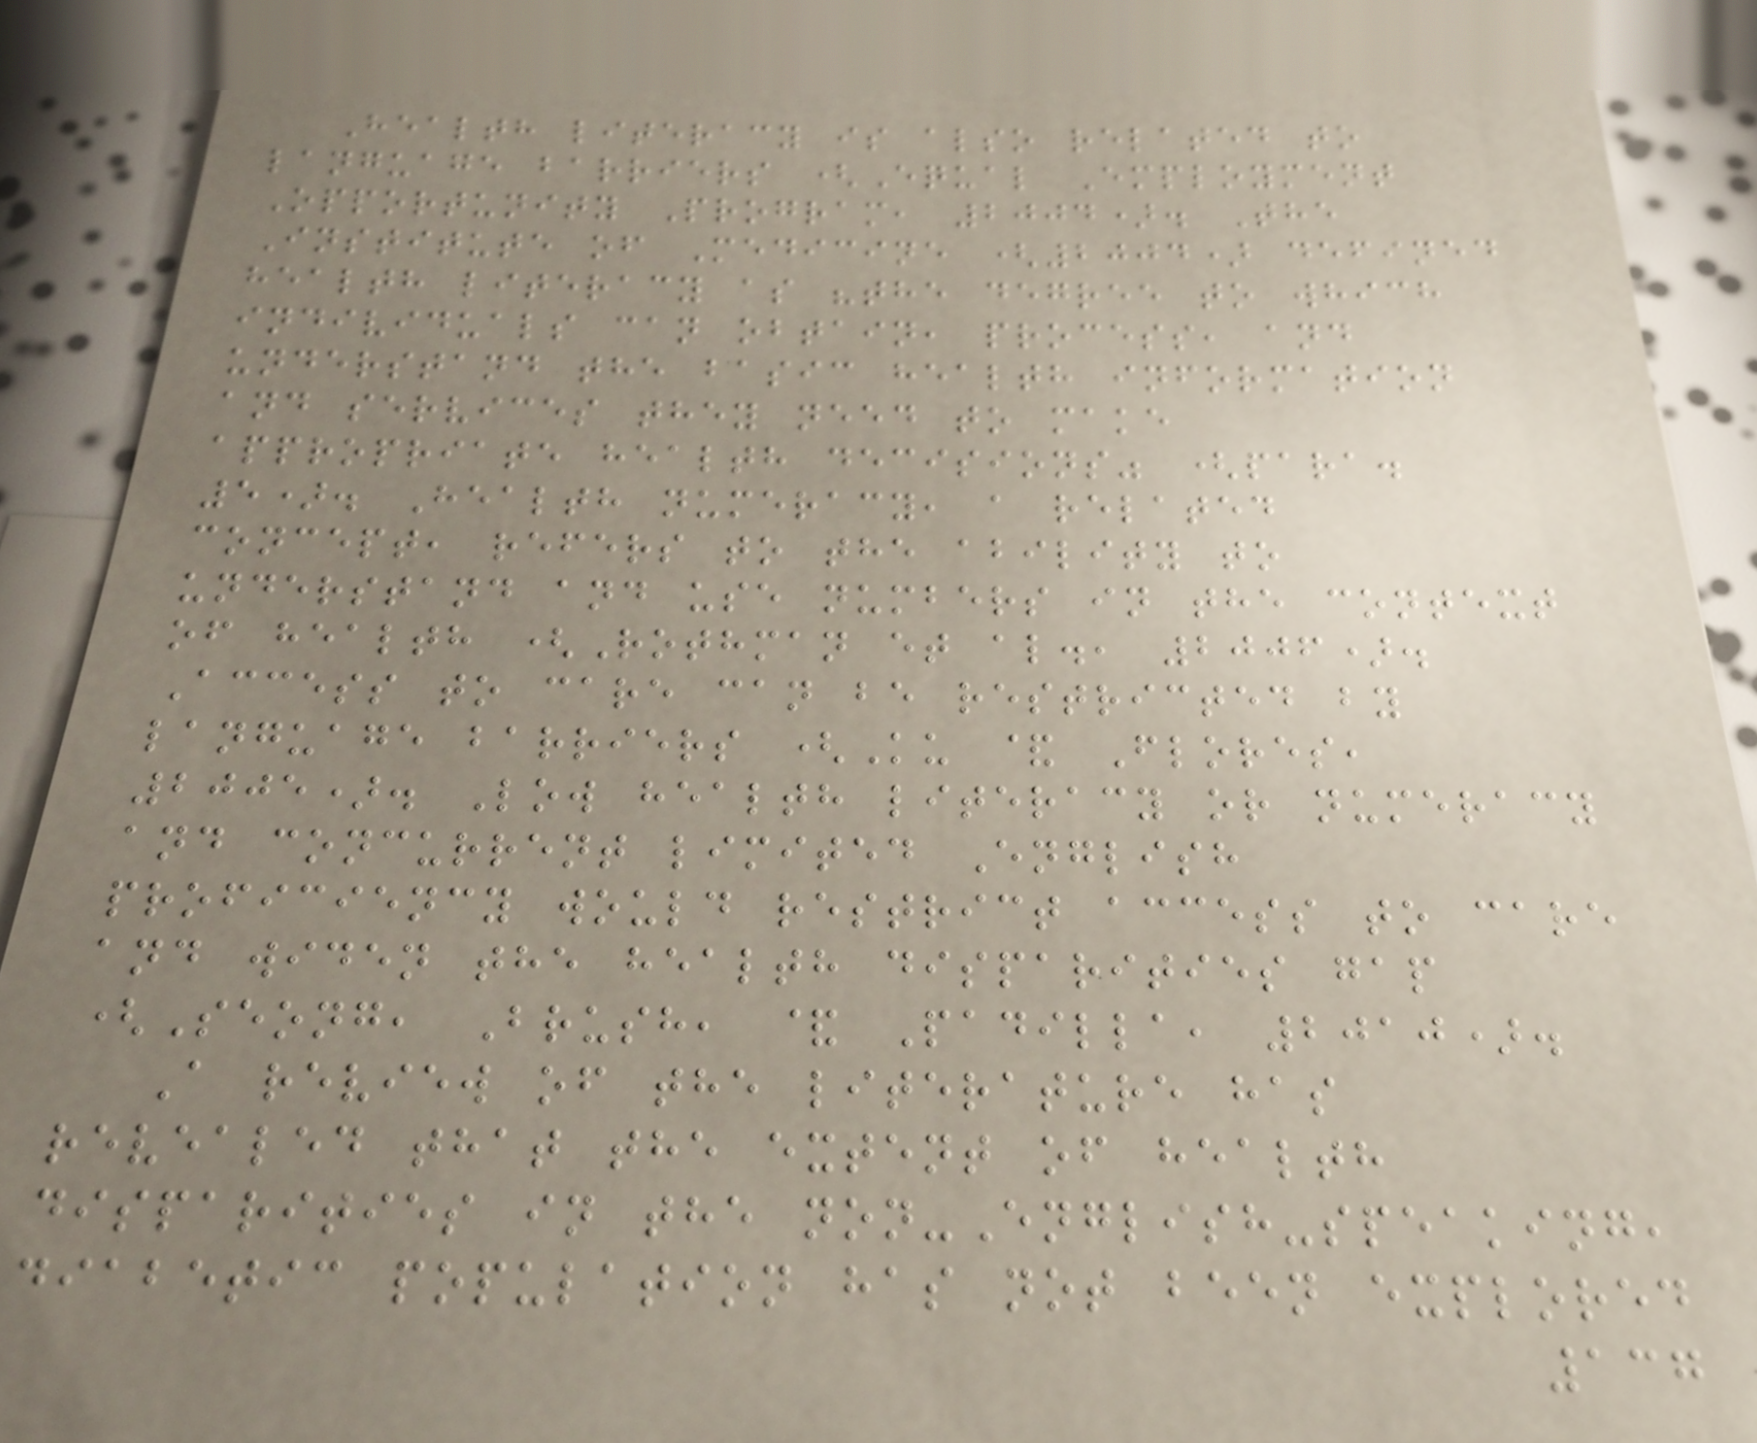Health literacy is also related to
language barriers (Equal Employment
Opportunity Program, 2004). The
Institute of Medicine (2004) defined
health literacy as "the degree to which
individuals can obtain, process, and
understand the basic health information
and services they need to make
appropriate health decisions" (para.
5). Health numeracy, a related
concept, refers to the ability to
understand and use numbers in the context
of health (Rothman et al., 2006).
Access to care can be restricted by
language barriers (Ku & Flores,
2005). Low health literacy or numeracy
and concurrent limited English
proficiency would restrict access to care
and widen the health disparities gap
(Seong, Brush, & Padilla, 2010).
A review of the literature has
revealed that the extent of health
disparities in the non-English-speaking,
diabetic population has not been explored
137
